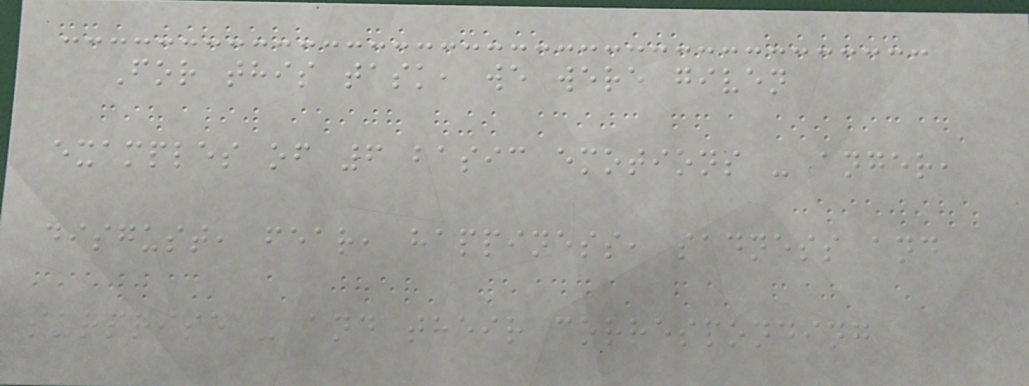For this task, we were given
examples of 6 basic emotions - anger,
disgust, fear, happiness, sadness and
surprise - and their corresponding
